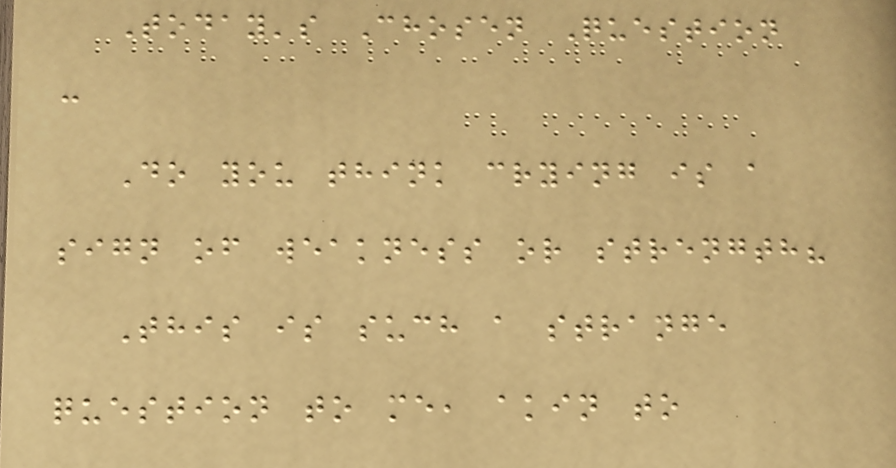Today's Chosen Question
:
Do you think crying is a
sign of weakness or strength?
This is such a strange
question to me, akin to
